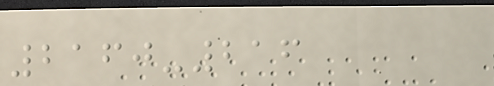2160-216
